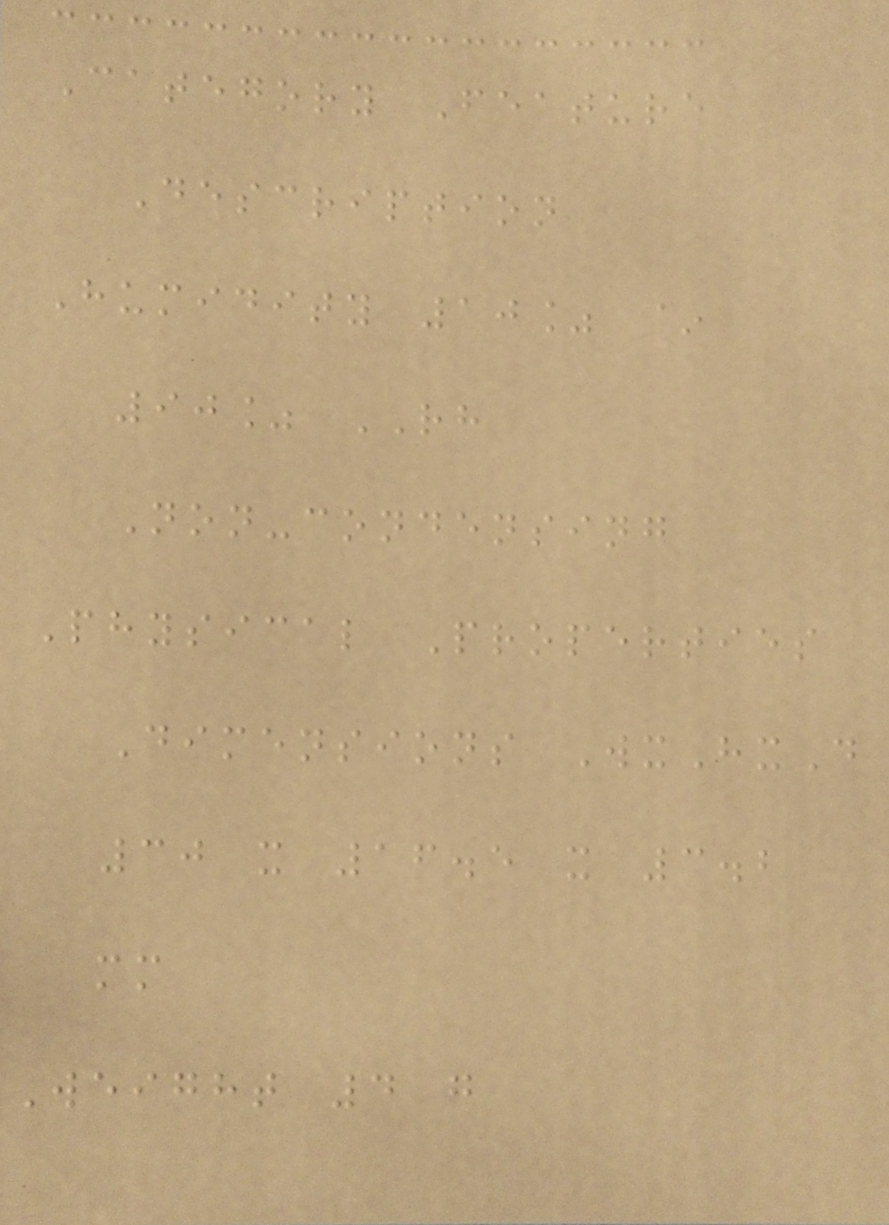Category Feature
Description
Humidity 10% ~
90% RH
Non-condensing
Physical Properties
Dimensions WxHxD
30 x 16.5 x 3.2
mm
Weight 4 g
